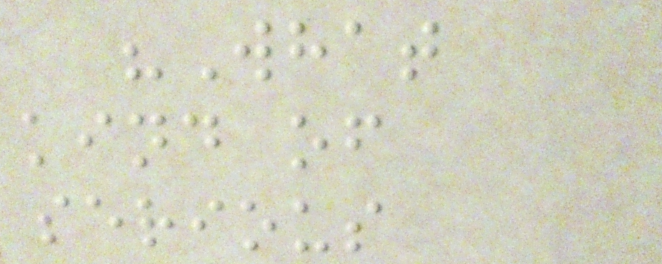"What
kind of
serious
